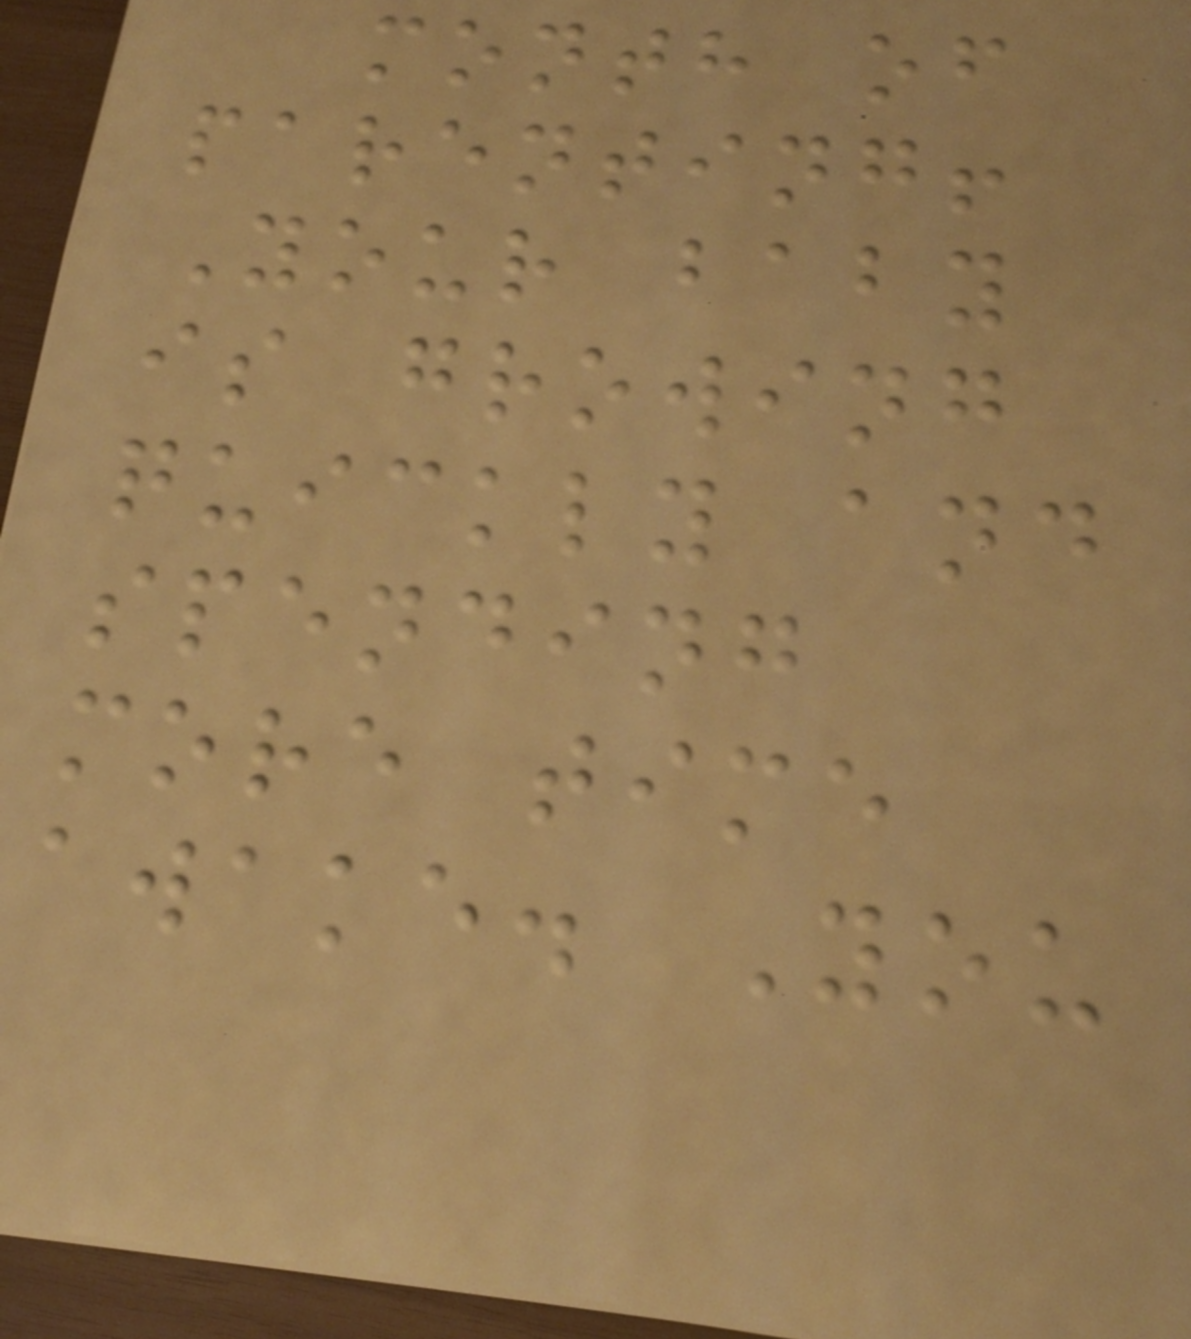month of
parenting!
Your baby
is growing
quickly and
spending
more time
awake. You
